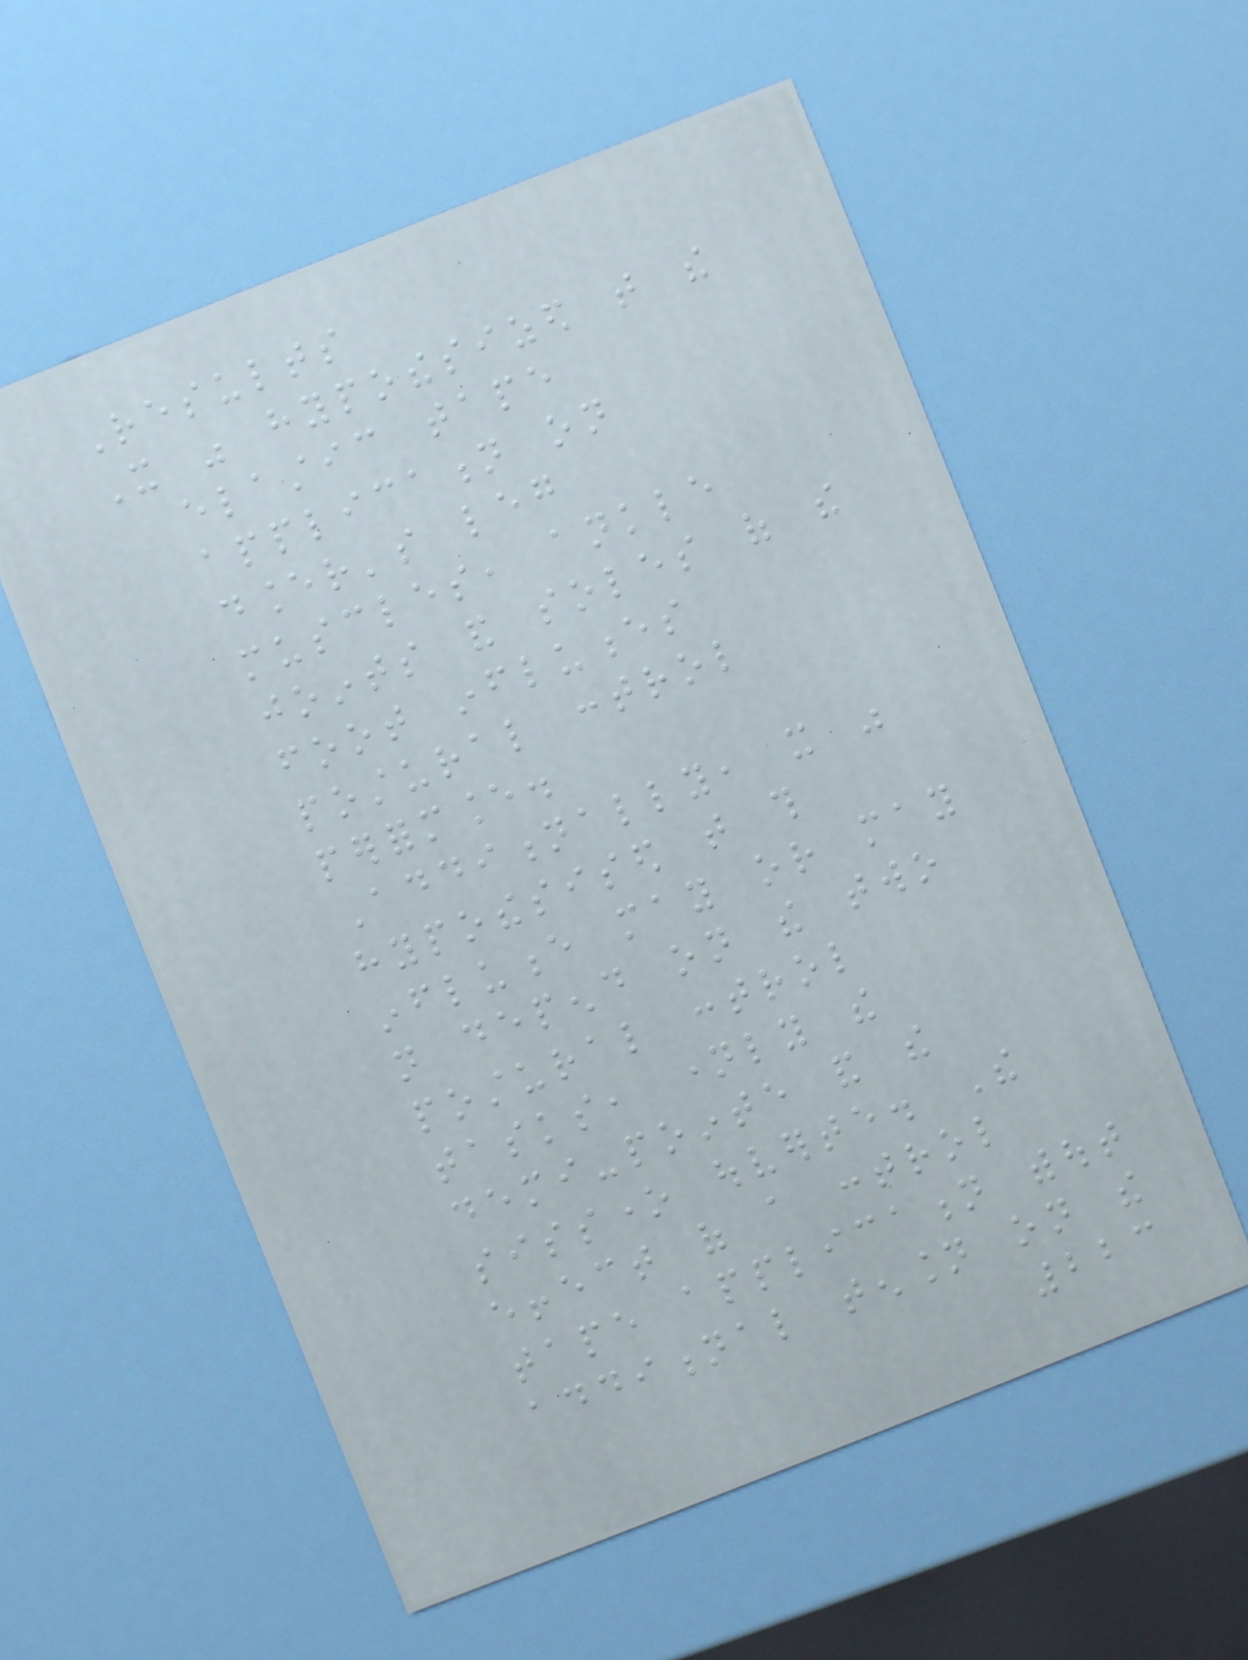Results
It was hypothesized that the
elastic tape
application on
dancer's leg
muscles, ankle
joints and soles of the
foot influences
postural control
performance.
Additionally, it was
hypothesised that this
influence may or may
not depend on the two
postural control
tasks, namely the
demi-pointe and the
sissone ouverte. The
effect of a control
tape application without
additional tension on the
223
